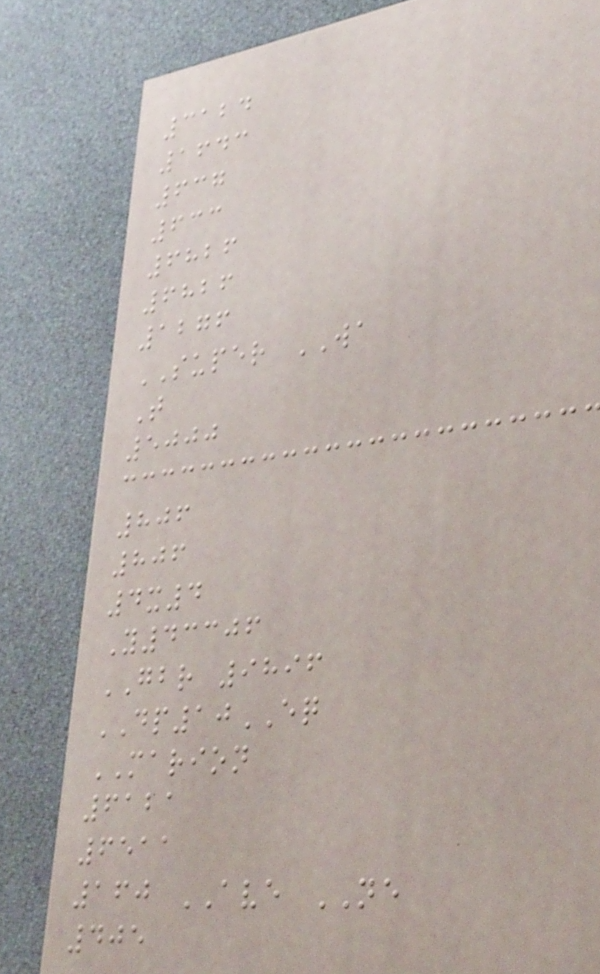3124
1643
637
633
6826
6826
1276
SUPER WA
T
5000
806
806
4x4
Y43306
GBR 9896
DP10EQ
MARION
6121
6511
160 AVE NE
405
